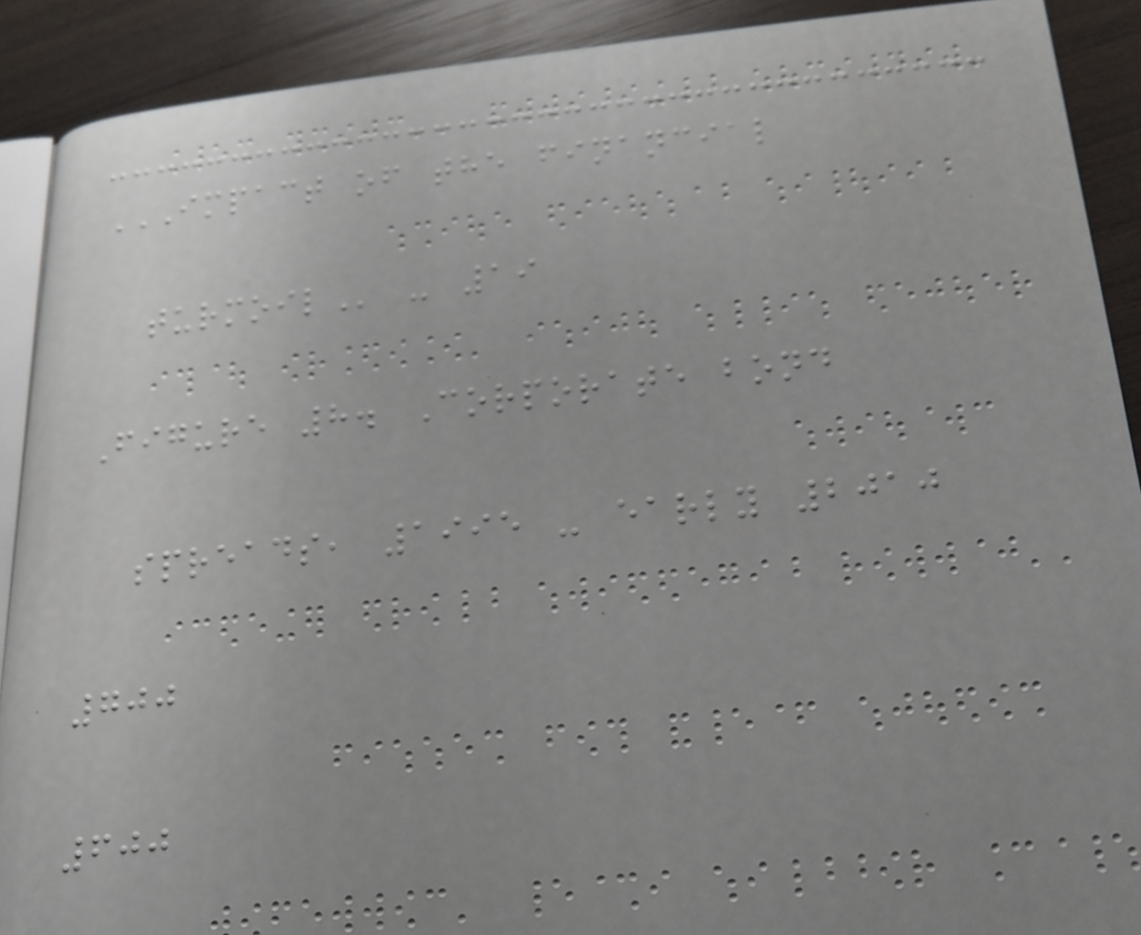IMPACT OF THE FINANCIAL
TURMOIL - 19
Figure 8. Corporate bond
spreads, 1995 - early 2010
700
600
